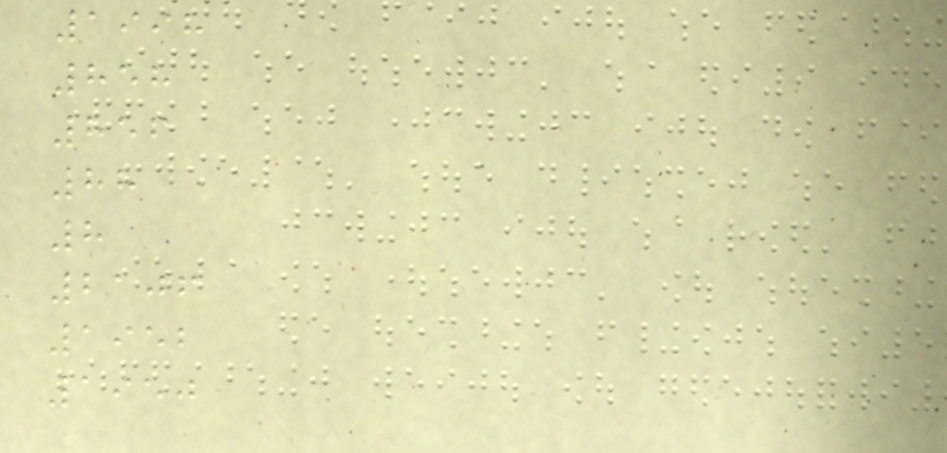1998
858
856
88
8
2106
1952
1950
